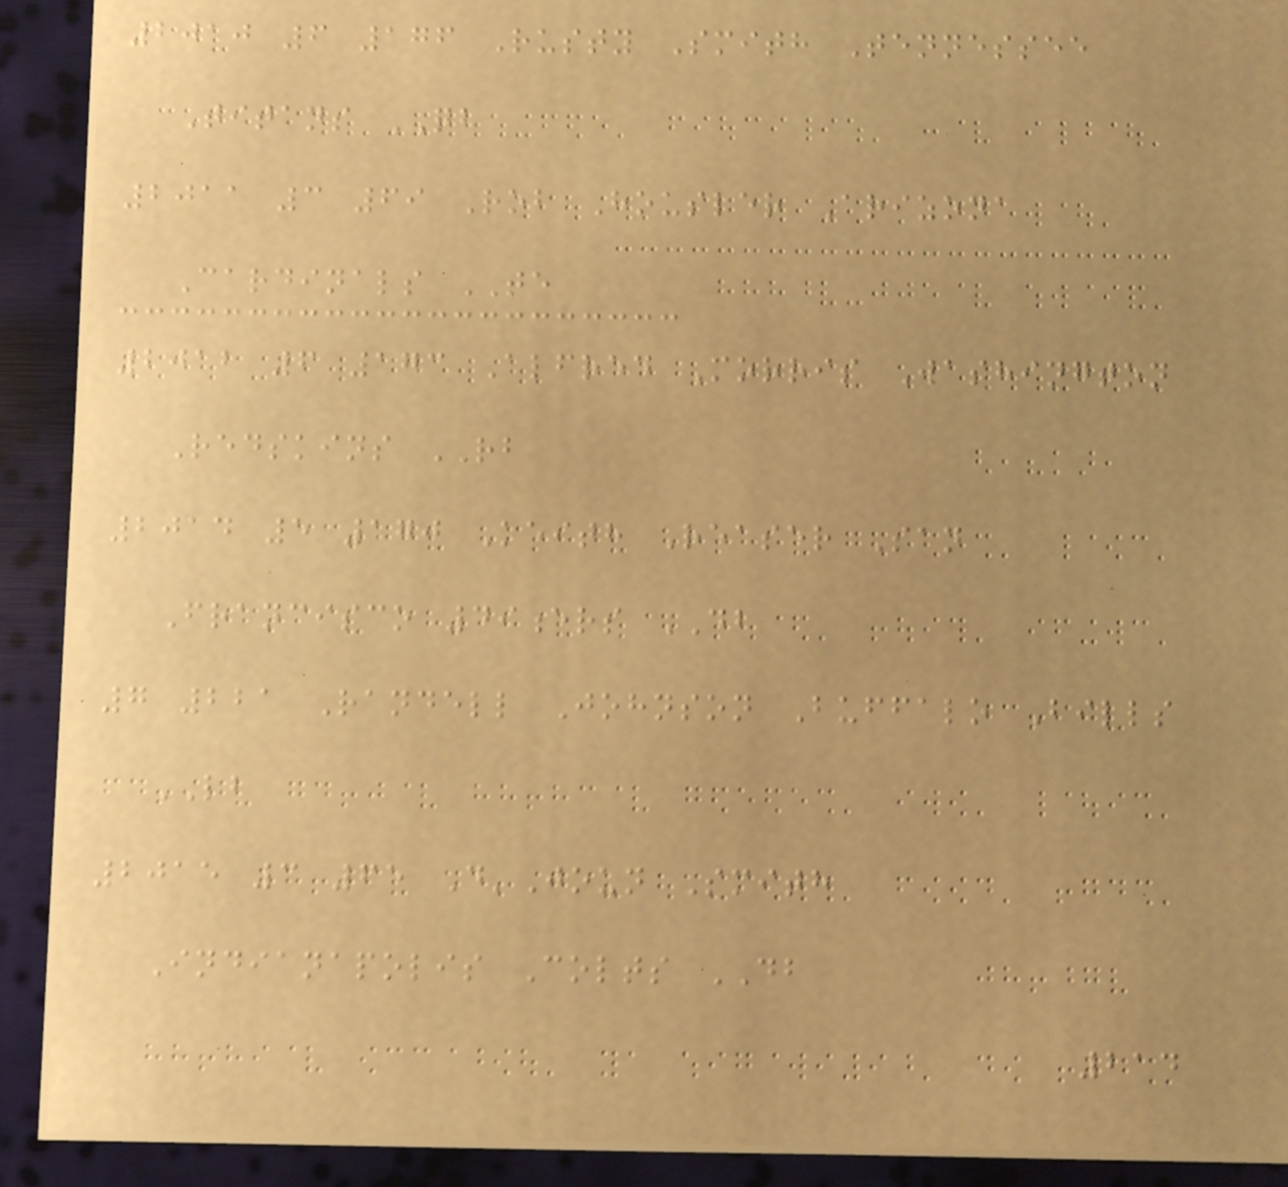2010 6 176 Rusty Smith Tennessee
Titans QB
2011 3 69 Rob Housler Arizona
Cardinals TE
2012 6 173 Alfred Morris Washington
Redskins RB
2014 5 170 Keith Reaser San
Francisco 49ers DB
7 221 Randell Johnson Buffalo Bills
LB
2015 3 65 D'Joun Smith
Indianapolis Colts DB
214
